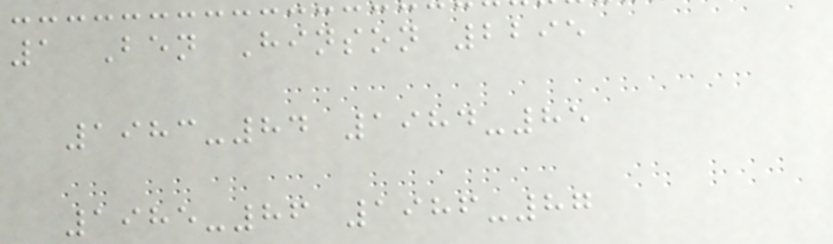1 Ben Hinson 2295
1983-84 1984-85
1985-86 1986-87
